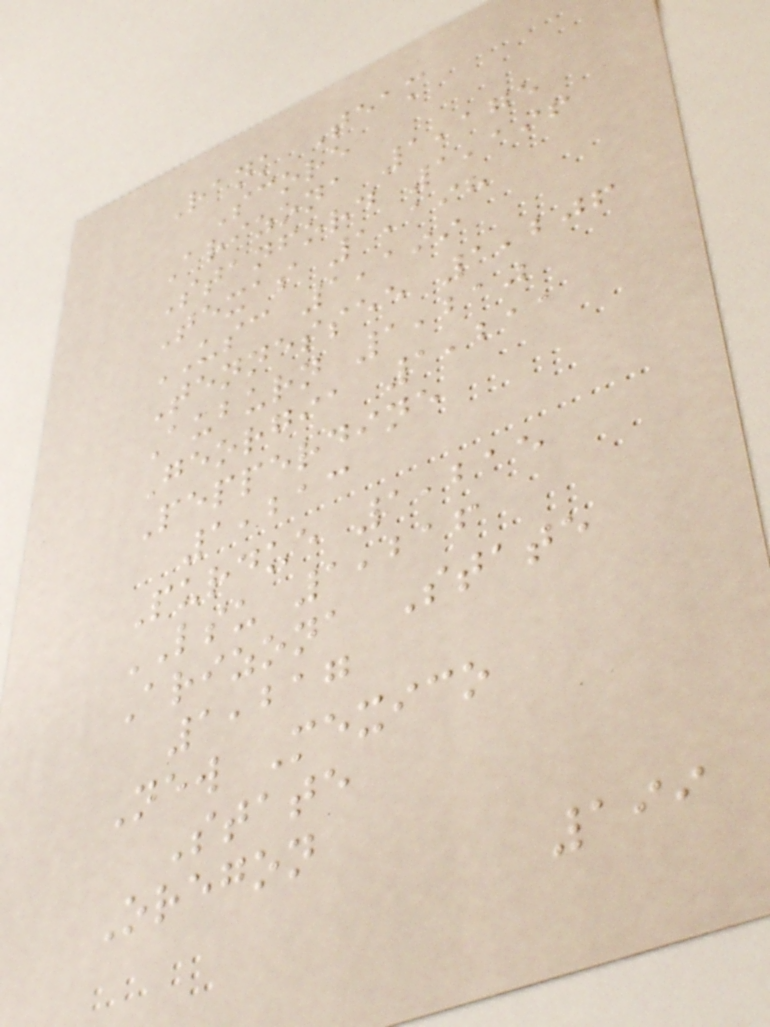Rank Team
Score
Arizona 1,175
Stanford 1,196
Texas 1,198
USC 1,199
Tennessee 1,206
Auburn 1,210
Georgia 1,211
Pepperdine
1,213
Purdue 1,215
LSU 1,216
Arizona State
1,217
New Mexico
State
Oregon
199
